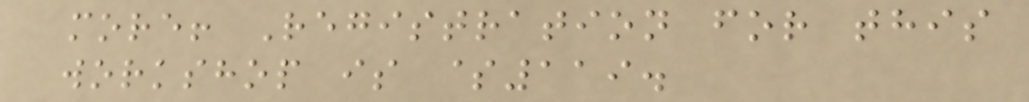more! Registration for this
workshop is $119.
